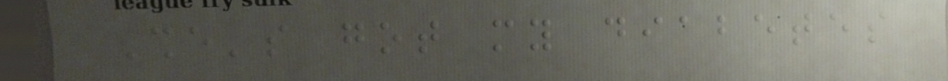She's got my diabetes
